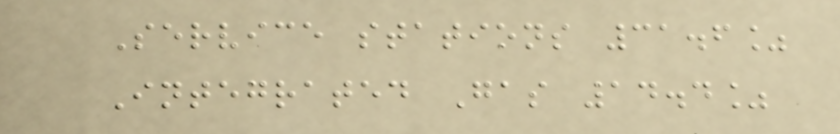Service stations 31.6%
Integrated Gas 14.4%
